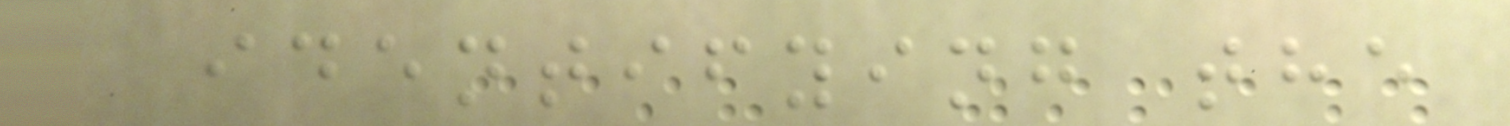identifying the
